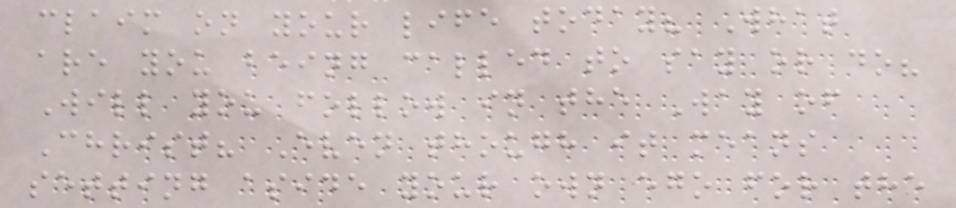claim on your life today? What
are you being called to say or do?
Will you follow in the Way of
Christ? Even though it means
setting aside your own ego for the
